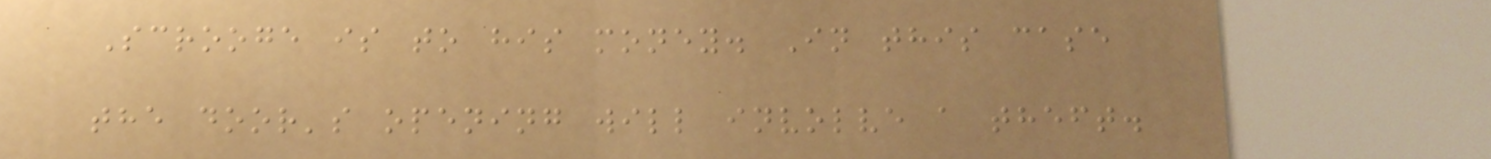Scrooge is to his money. In this case
the door's opening will involve a theft.
